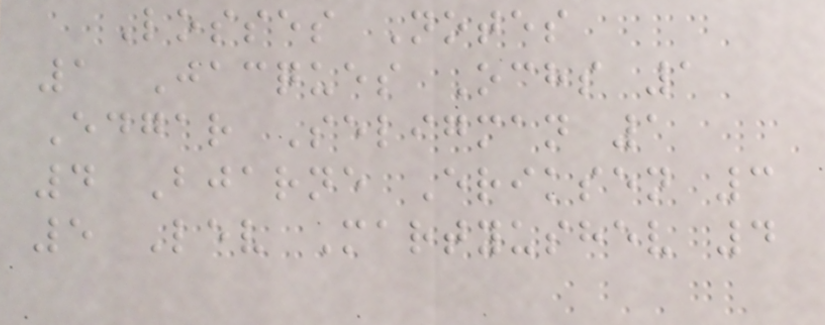Losses Notes
1 Jacques Ochs 1
Edgar Seligman 1
4 Bjarne Eriksen 3
5 Lev Martyushev 4
